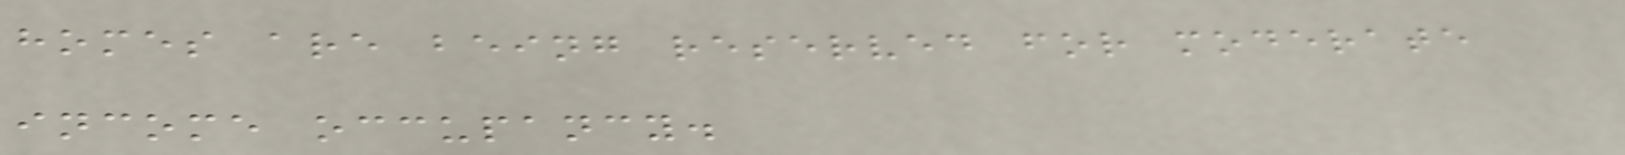homes are being reserved for moderate
income occupancy.
